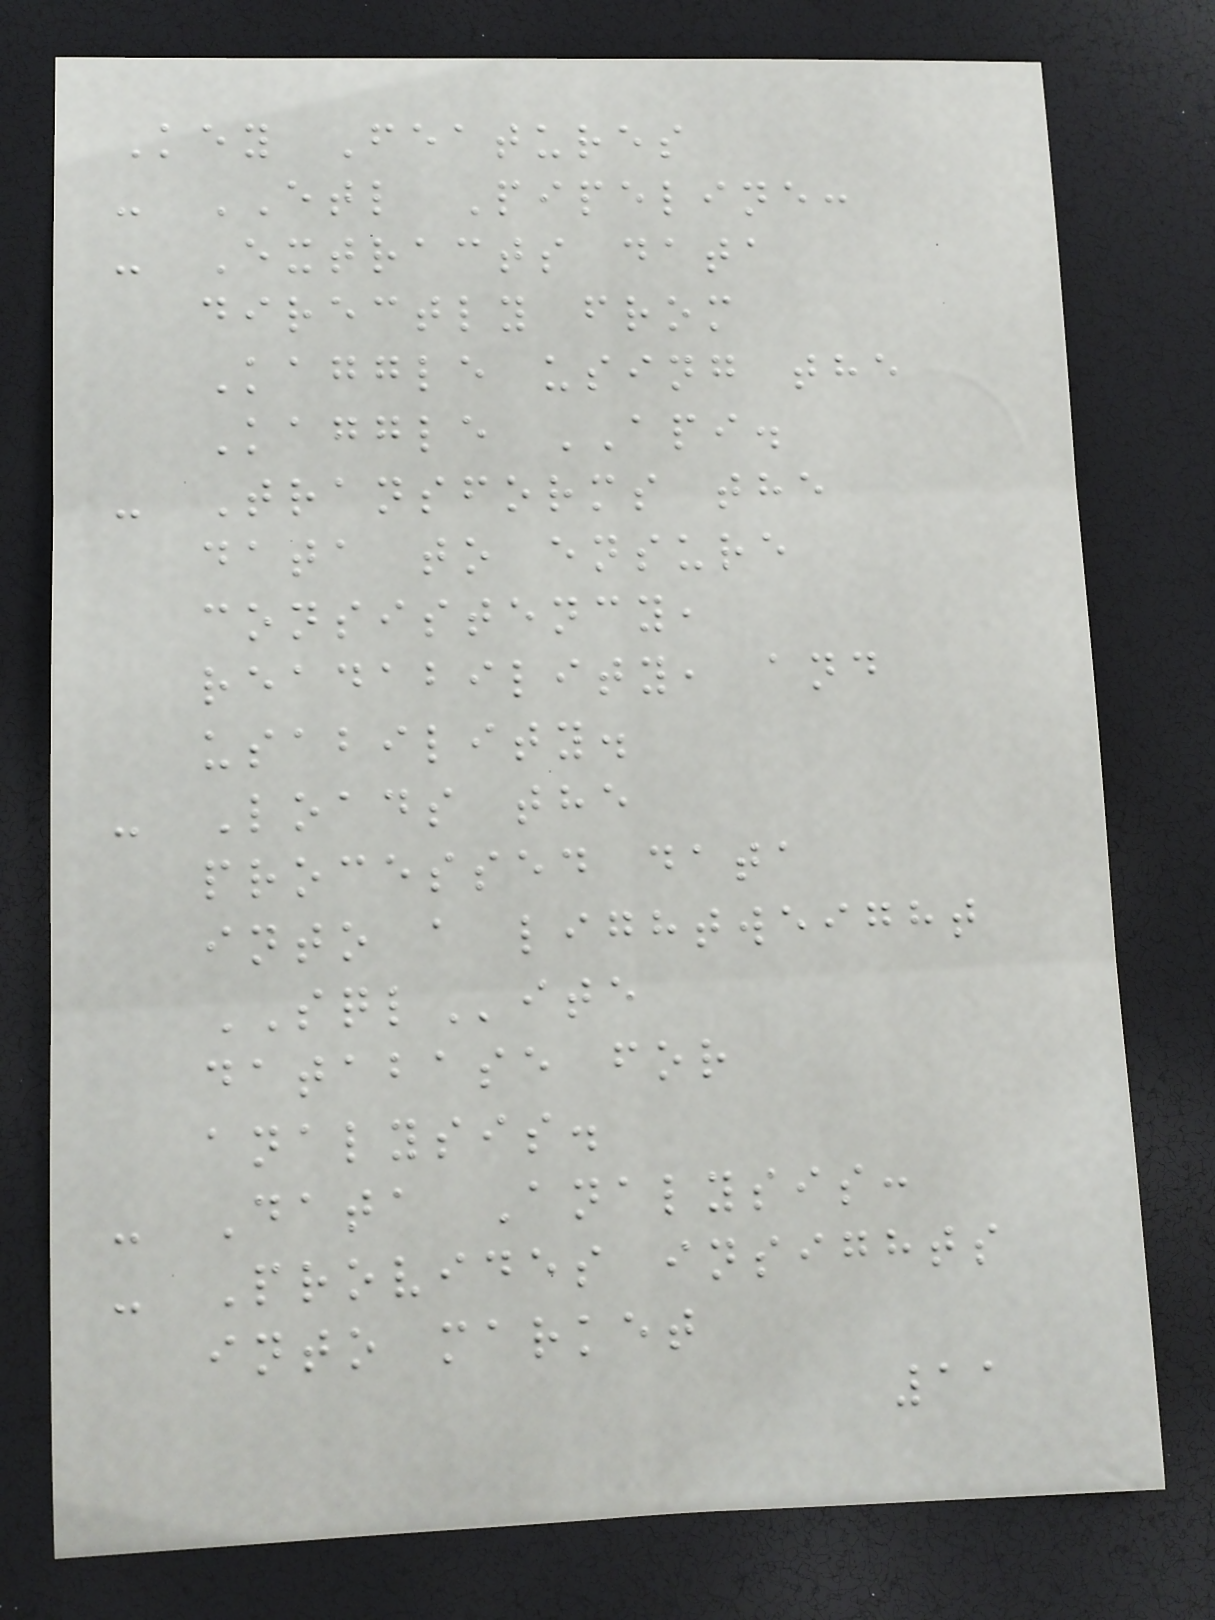Key Features
- ETL Pipeline:
- Extracts data
directly from
Kaggle using the
Kaggle API.
- Transforms the
data to ensure
consistency,
readability, and
usability.
- Loads the
processed data
into a lightweight
SQLite
database for
analysis.
- Data Analysis:
- Provides insights
into market
11
